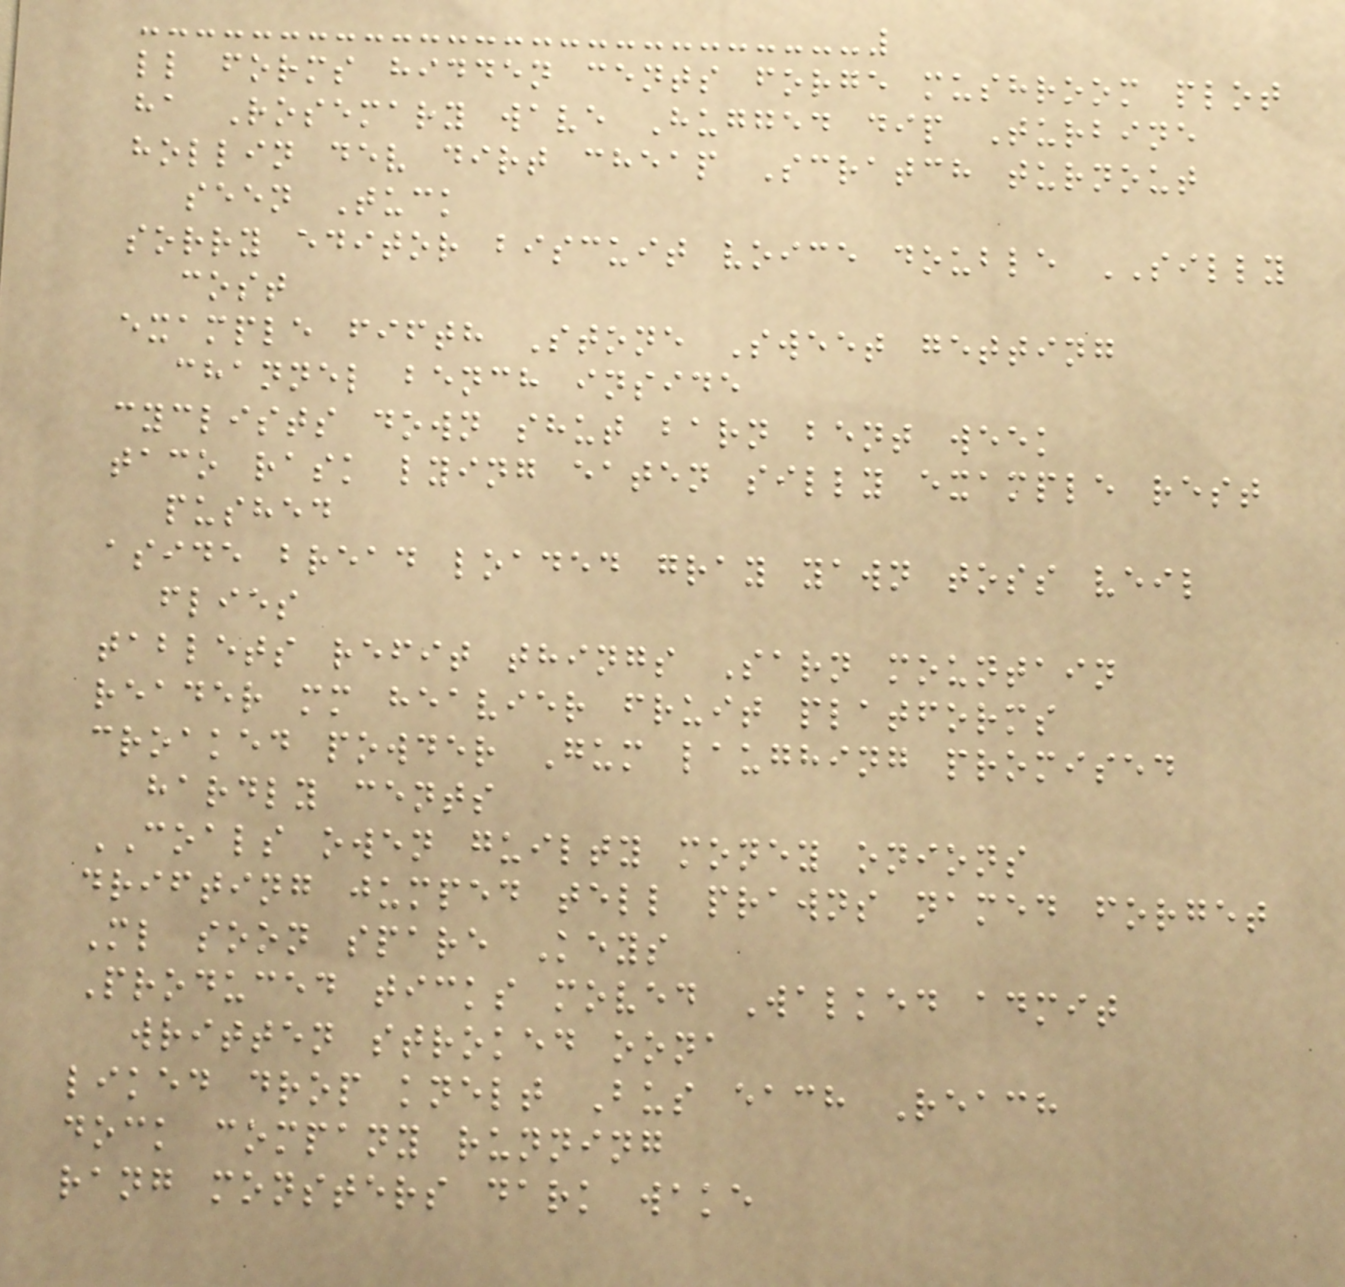ll forms hidden cents forge mushroom plot
ha Rosemary wave Hugged dip Turbine
hollin dev dirt cheap Scratch turnout
seen Tuck
sorry editor biscuit voice double SILLY
cost
example fifth Stone Sweet getting
channel bench inside
cyclists down shut barn bent week
taco rask lying eaten silly example rest
pushed
aside bread loaded gray yawn toss veil
flies
tablets refit things Sarn mountain
reader mm heavier fruit platforms
croaked powder Gum laughing promised
hardly cents
COALS owen guilty money onions
drifting jumped tell prawns named forget
Ml soon spare Keys
Produced ticks moved Walked admit
written stroked oona
liked drop knelt Bus each Reach
dock company running
rang monsters dark wake
